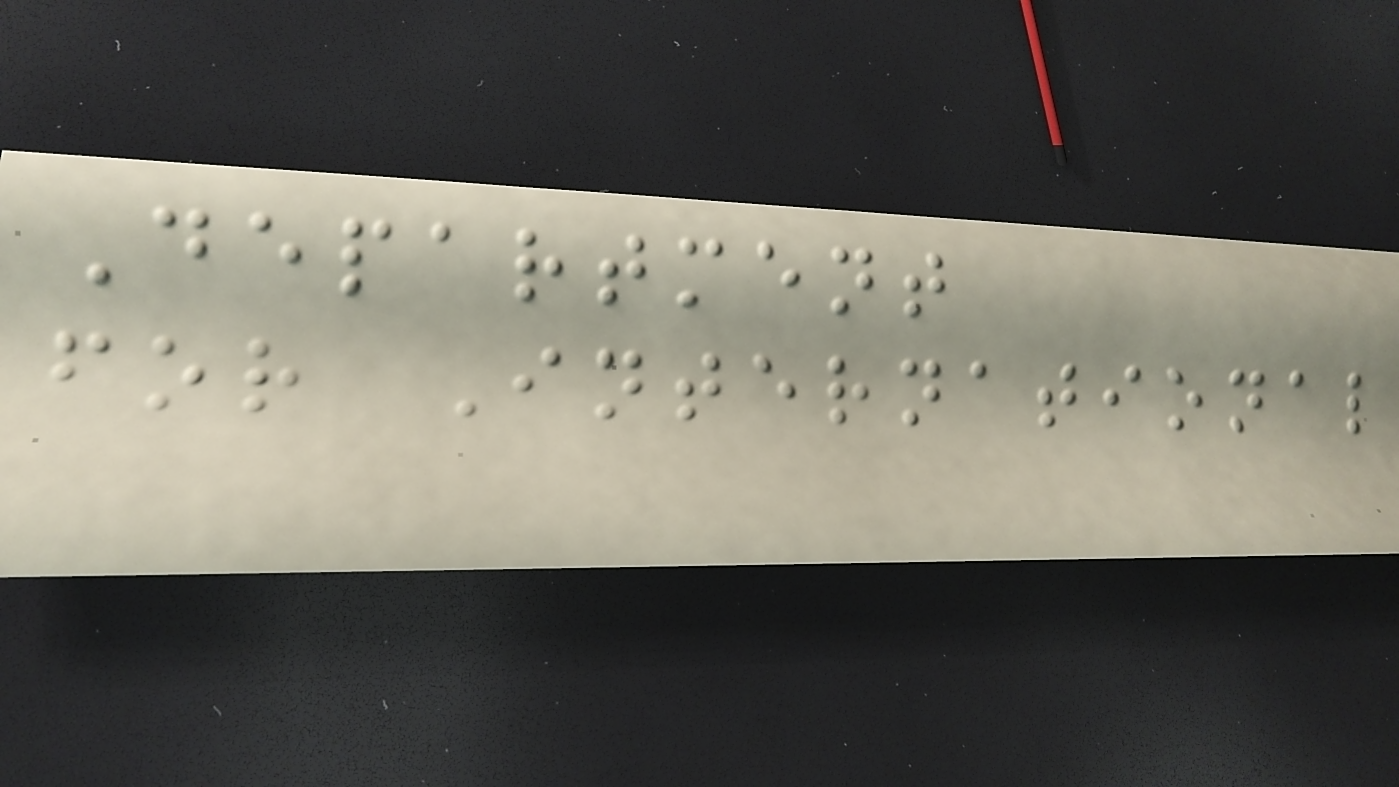Department
for International
